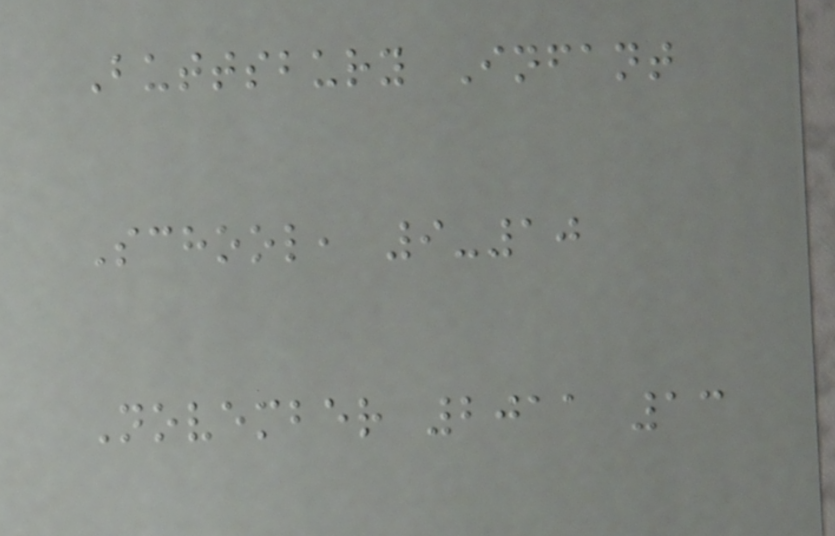Buttsbury Infant
School, 9-10
November 2011 13
